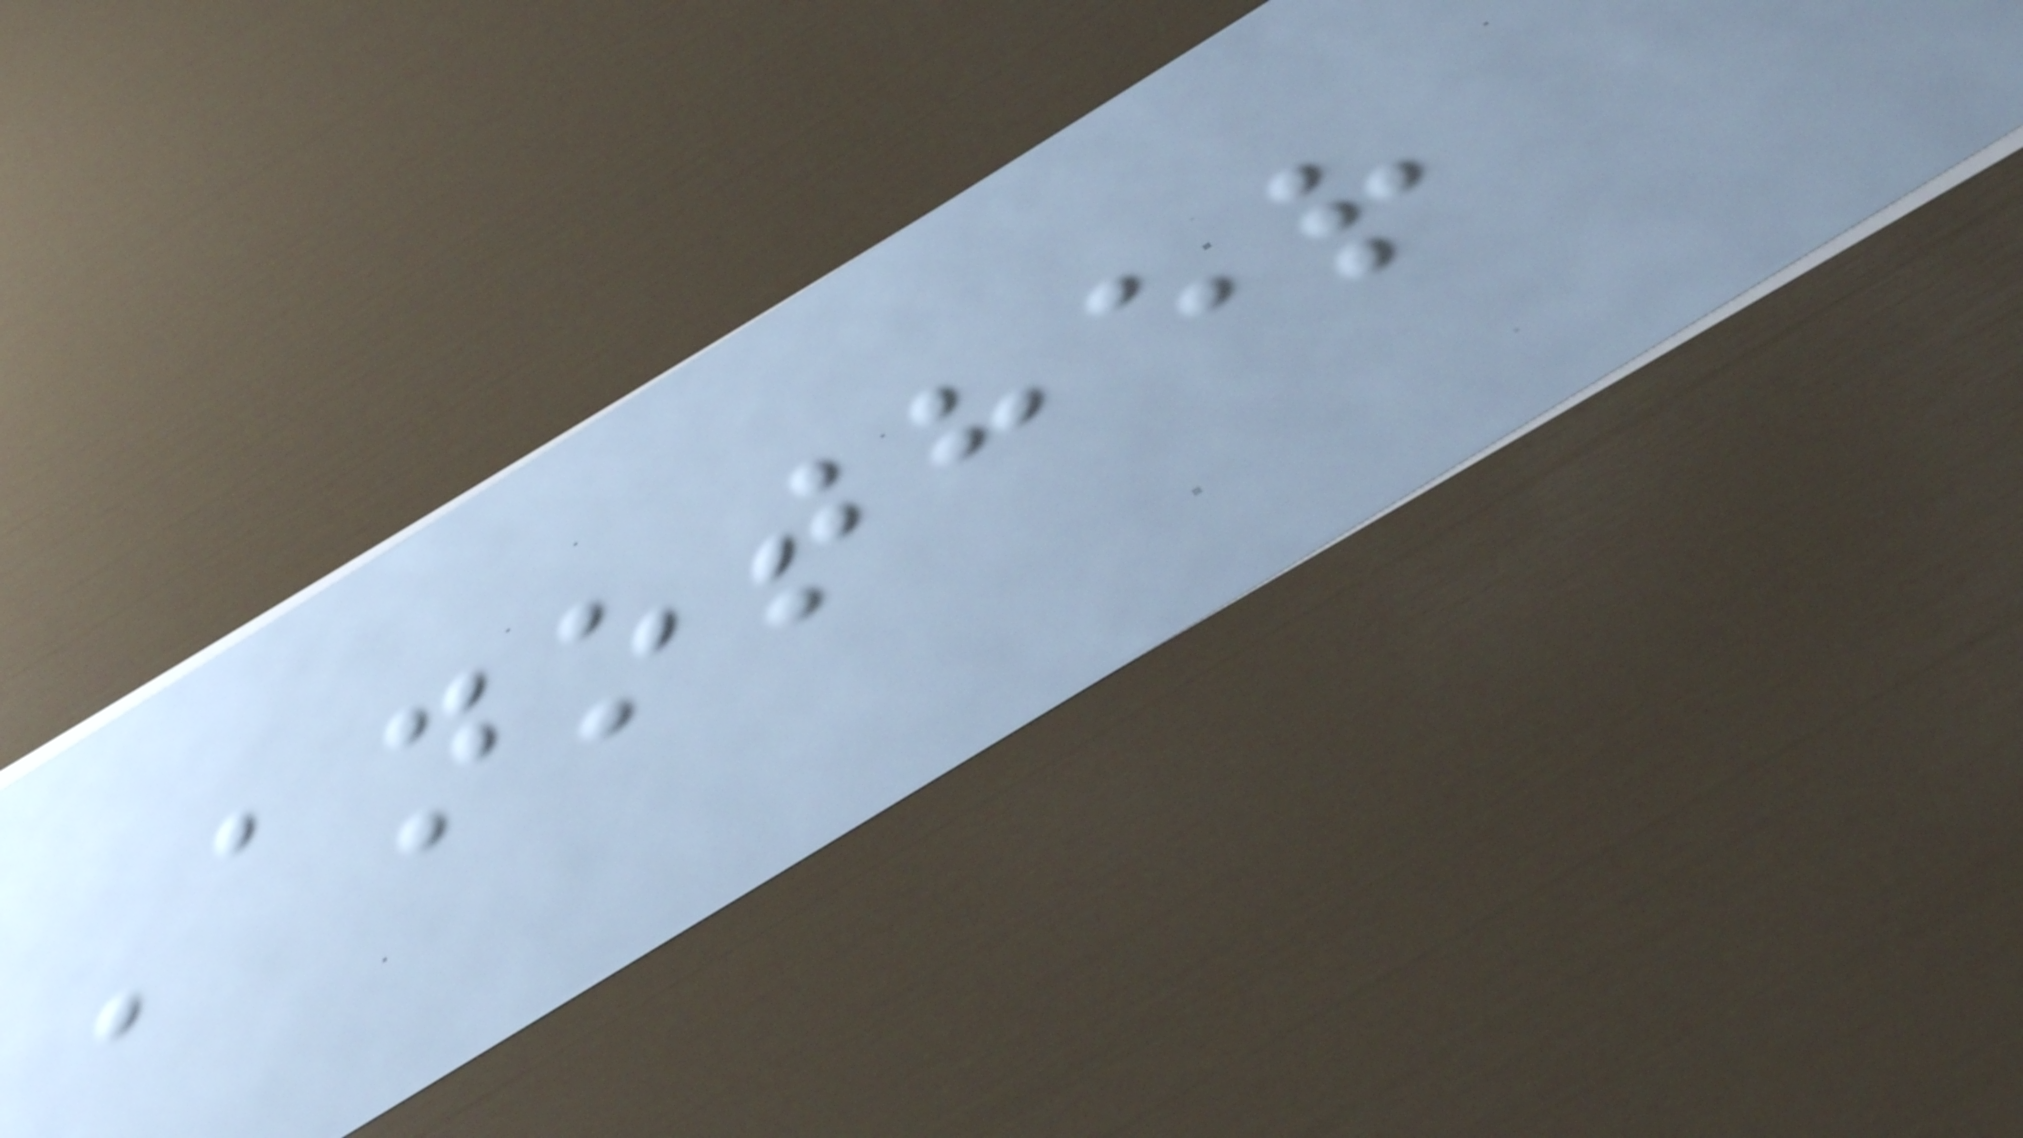Another
